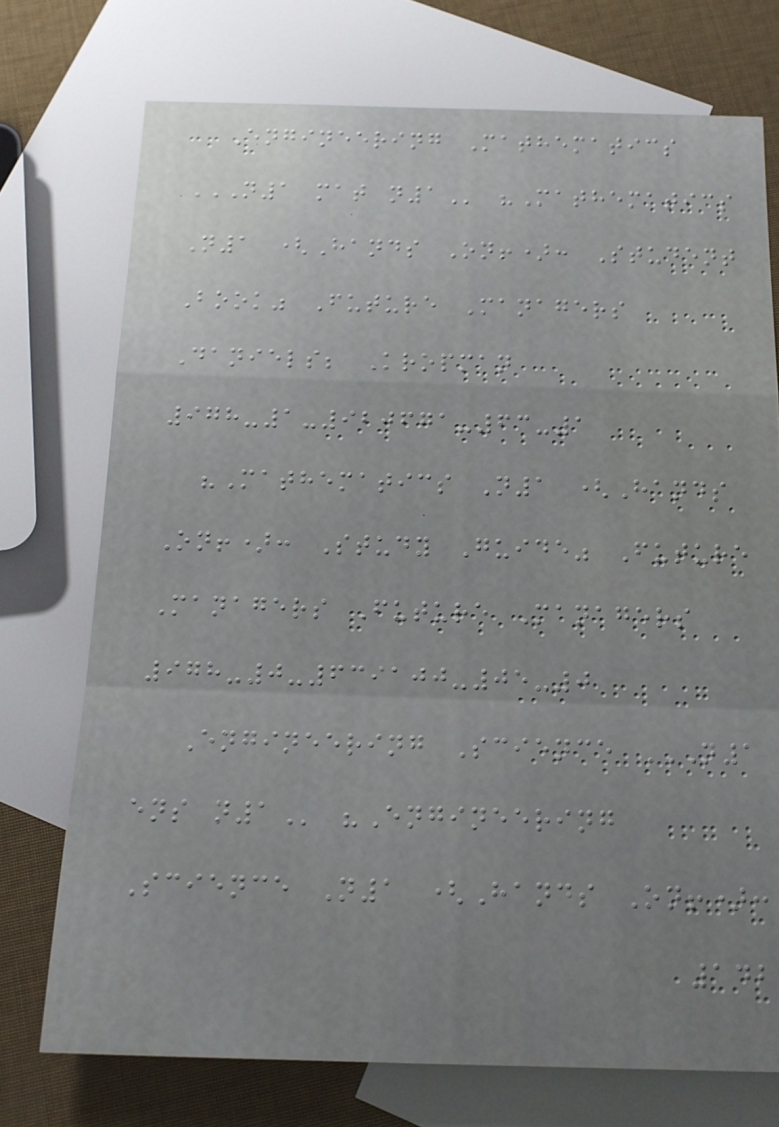Engineering Mathematics
N1 MAT N1 "Mathematics
N1 (Hands On!): Student
Book" Future Managers
Daniels; Kropman
978-1-920671-63-1
"Mathematics N1 (Hands
On!): Study Guide" Future
Managers Future Managers
978-0-639100-05-0
Engineering Science N1
ENS N1 "Engineering
Science N1 (Hands On!):
142
